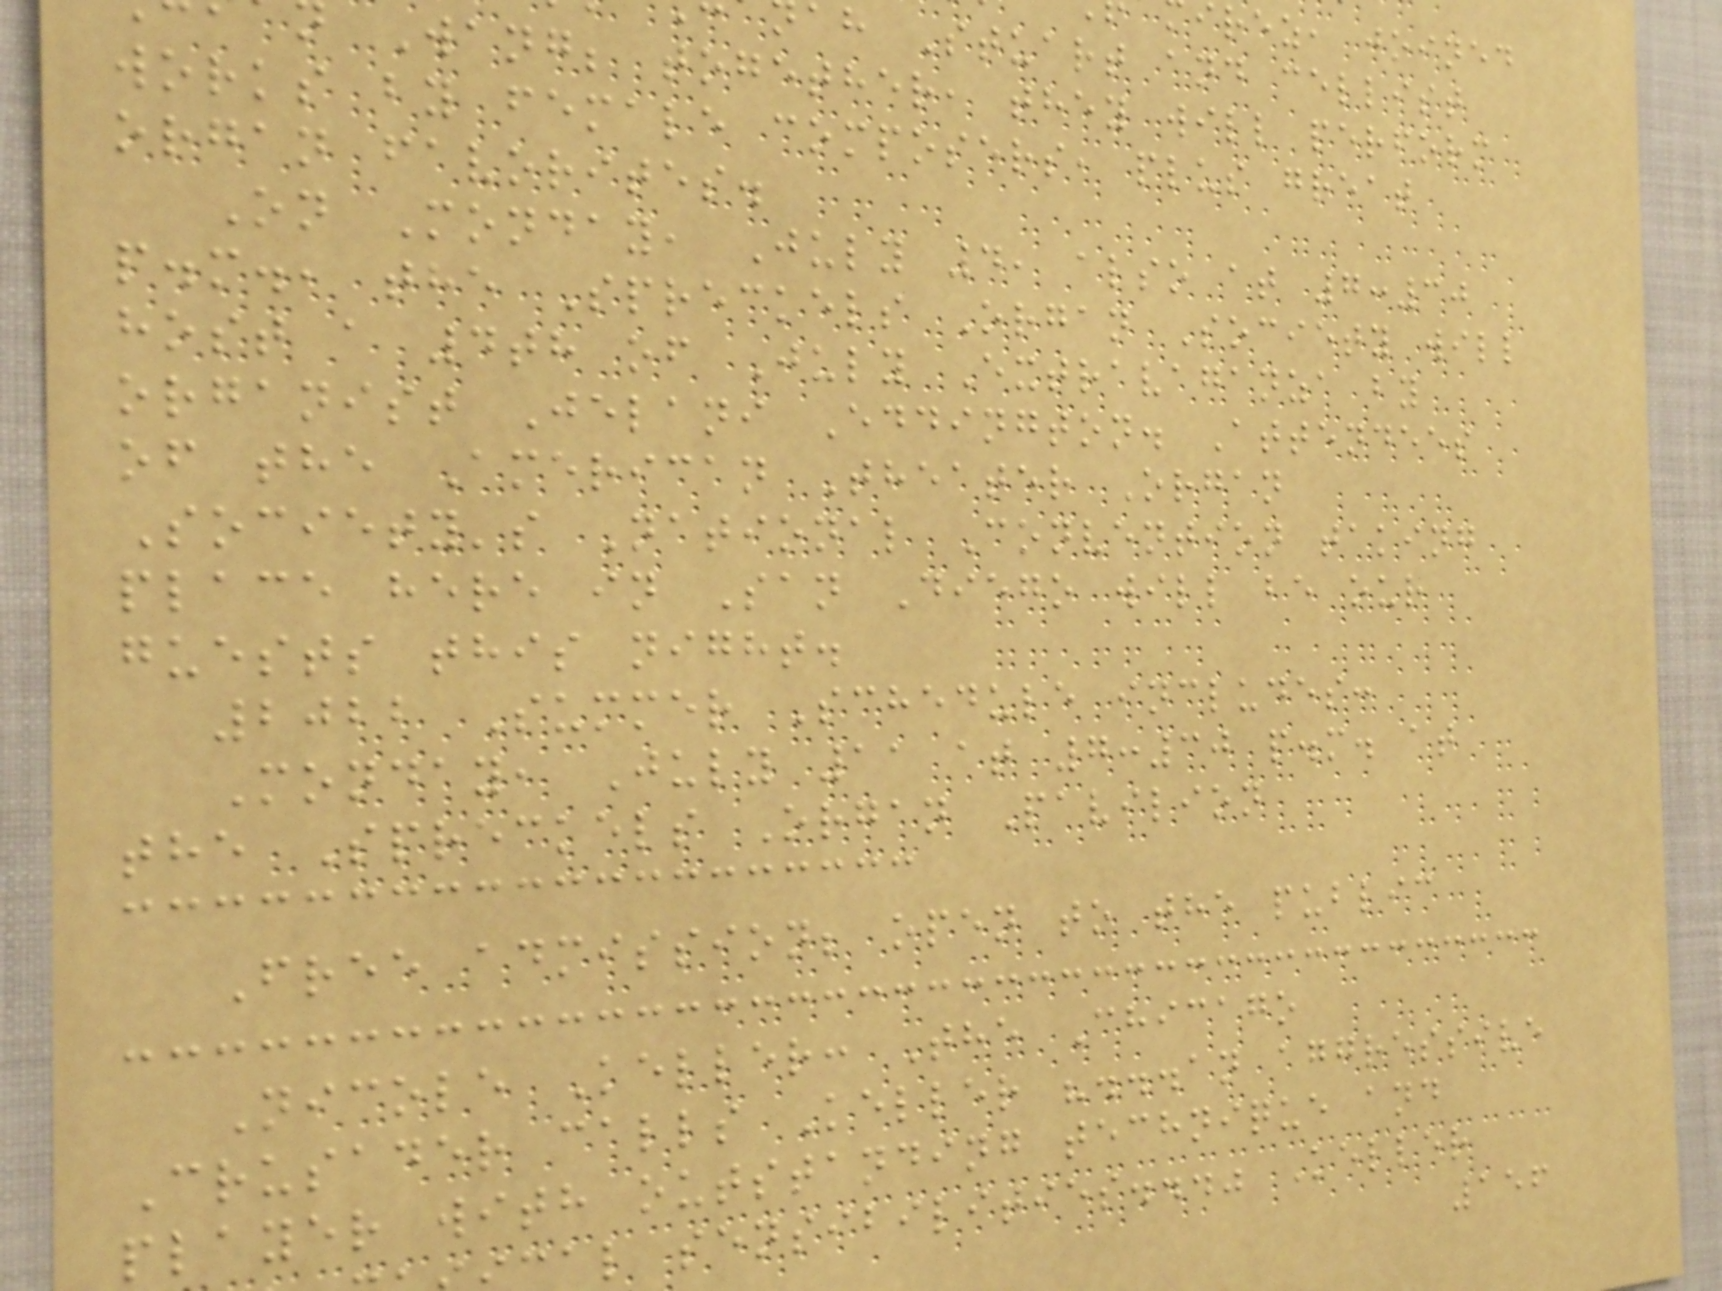irez, joined
ah Stuart and cellist
Wang; together, they will perform
works by female composers, plus great
organ favorites.
On Monday, July 4, also at 7:30
p.m., the Spreckels Organ Society will
host a 4th of July Extravaganza by
organist Jelani Eddington. Attendees
of the American Theater Organ
Society's National Convention taking
place here in San Diego will be our
guests this night.
2022 Summer Schedule includes:
Monday, July 11 at 7:30 p.m. at
the Spreckels Organ Pavilion
Free admission; open to the public
Nicole Keller: The Chicago
Crusader calls Keller "...an aggressive
player with outstanding technique and
al sensibilities..." Keller
156
